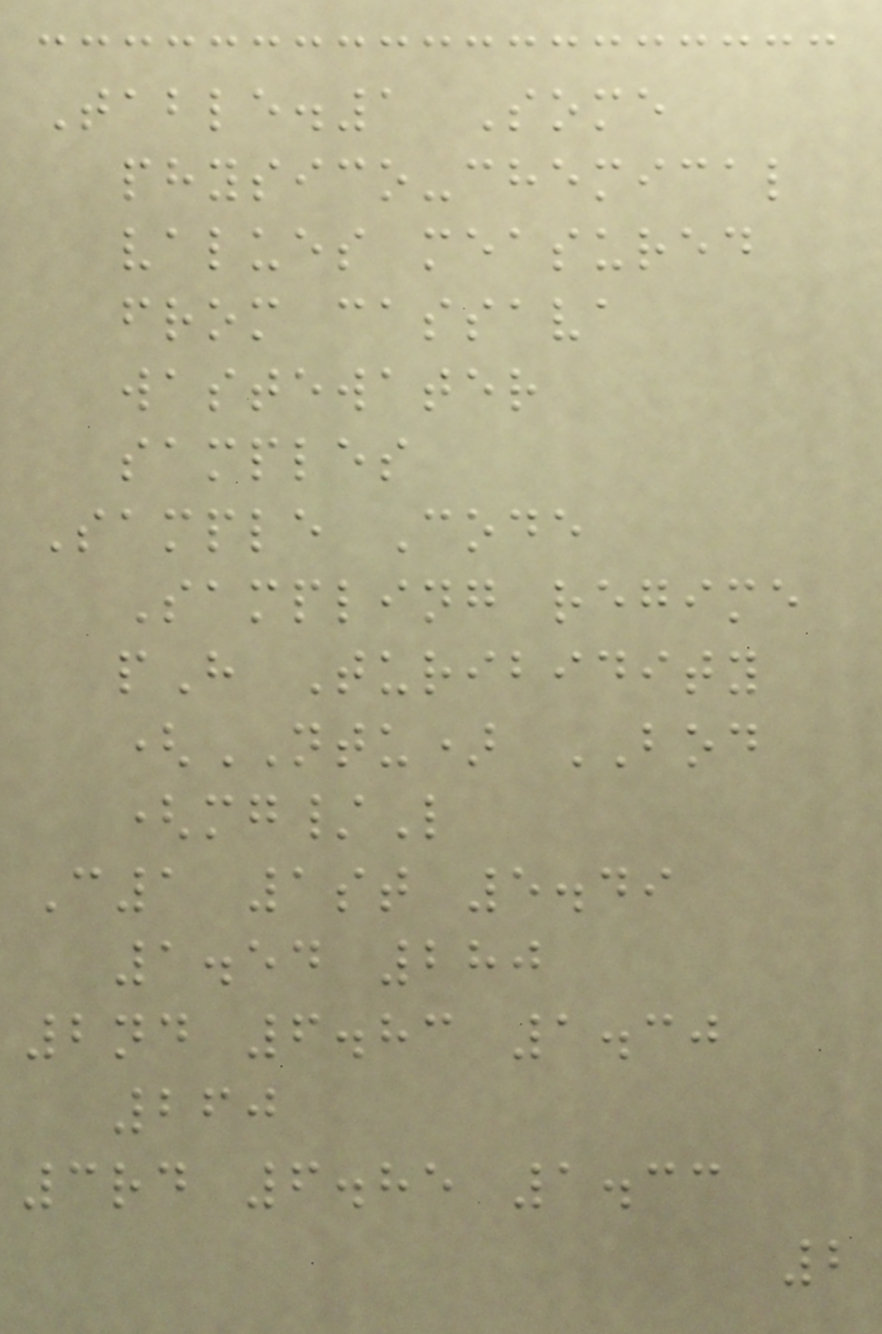Table.1 Some
physico-chemical
values measured
from cassava
wastewater
samples
Sample Code
Sampling regime
pH Turibidity
(NTU) BOD
(mg/L
C1 1st 5.49
1.54 280
2nd 6.83 1.30
260
3rd 6.85 1.33
2
